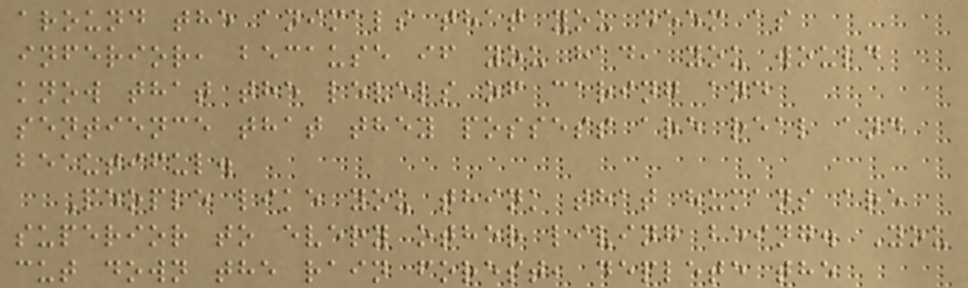around the animals that you deem as
inferior, because if you had, you would
know that the levels of caring and
sentience that they possess are real and
beautiful.
People like you think that humans are
superior to every other living being. You
cut down the rain forest, deplete the
